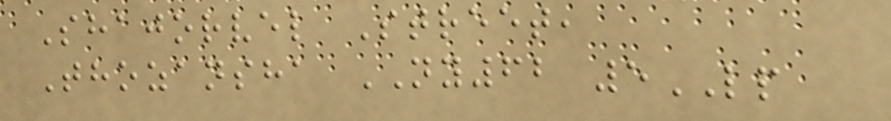Shajorvel Street,
Thozansha NY62 5LP
